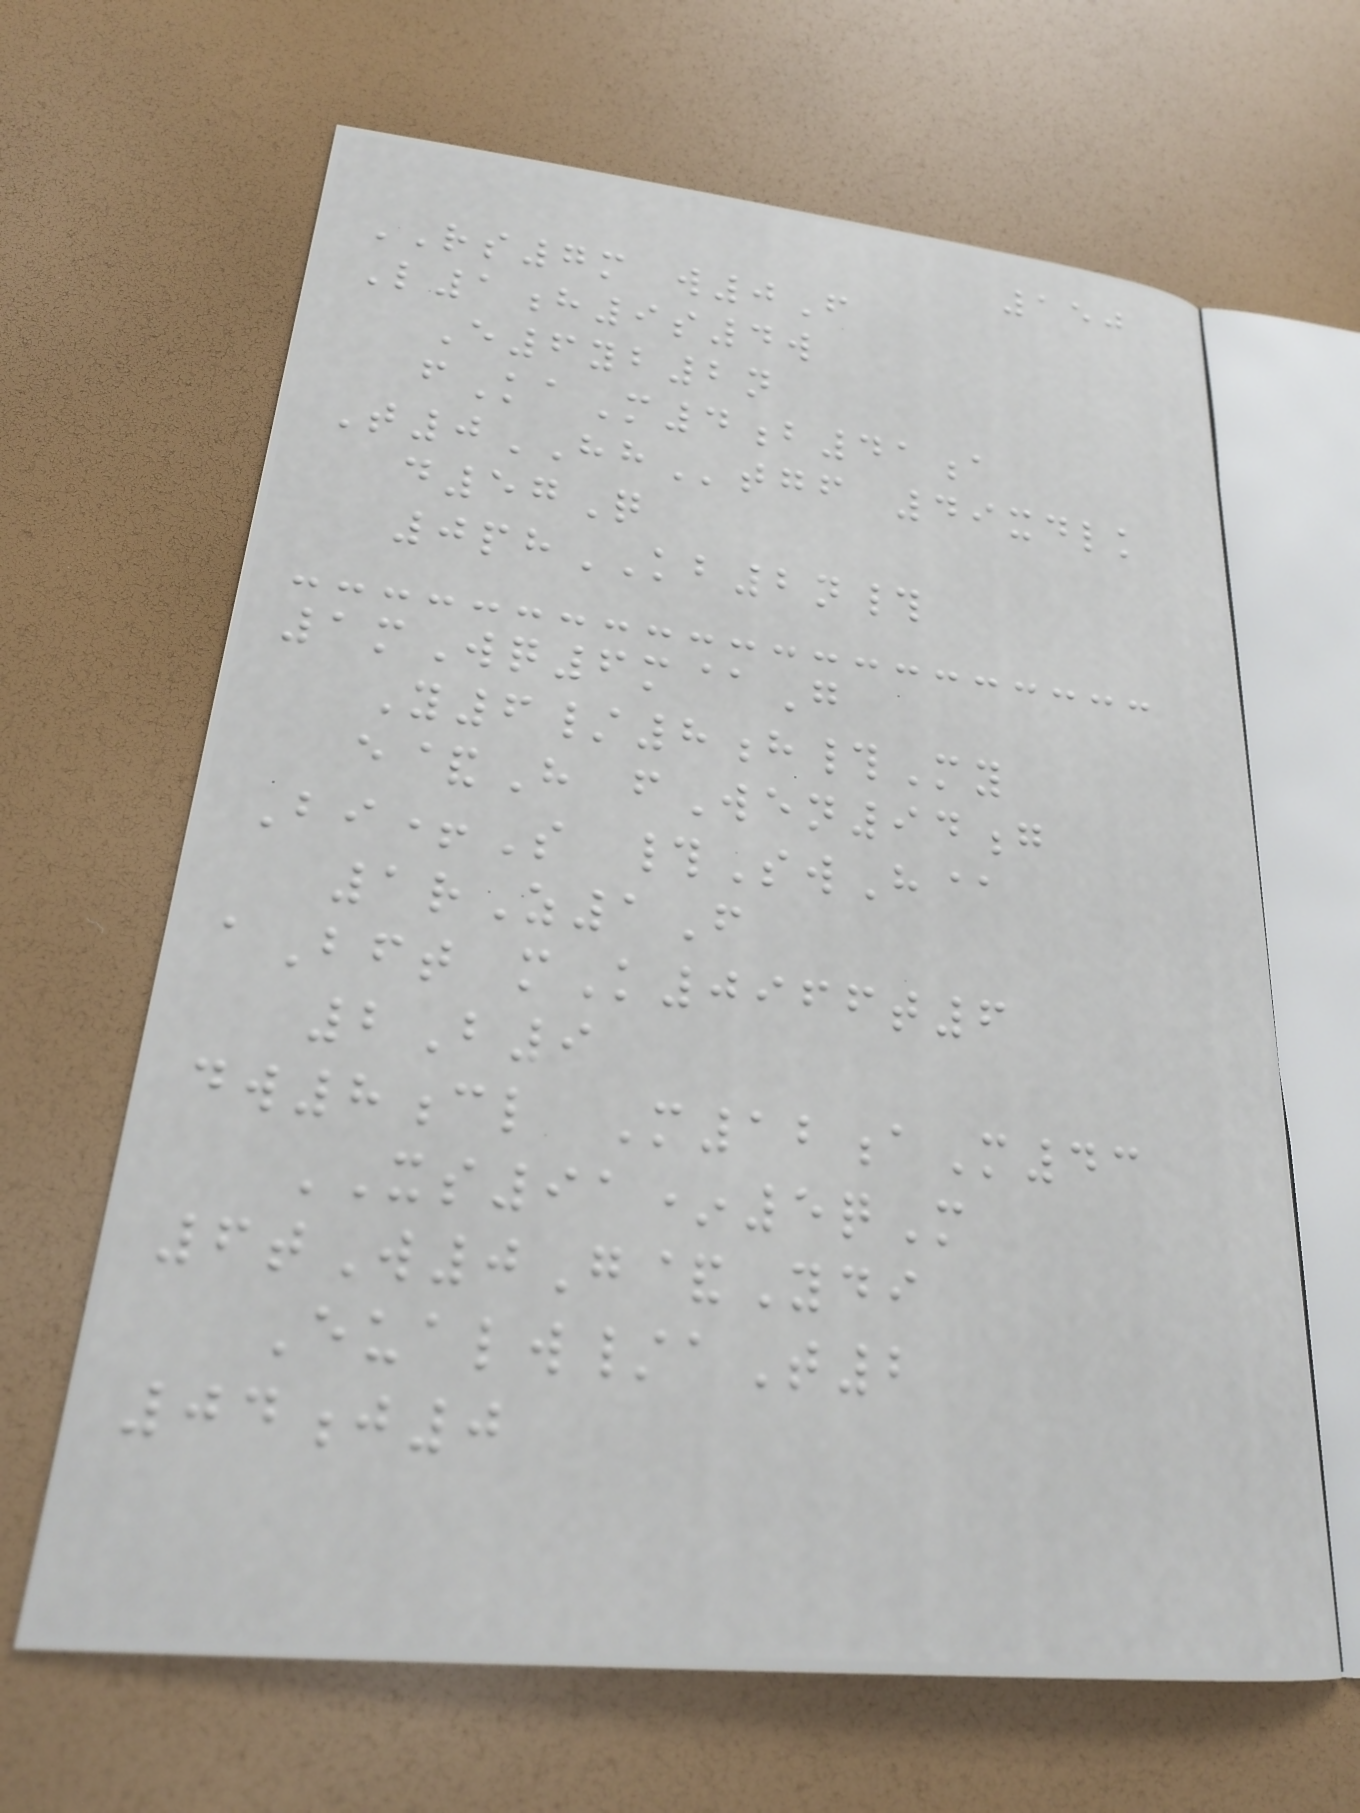150
RS7m w0F
L1h9s4w
E6yb2n
fKaM4b41a
T0HHtgf 49xdlk
d57Q
0phKB2n#
1mWq6m@G
Y6/8h#My
e&H fWen94g
Bi+S #SwH@
1rZ1F
aBft mK0966t6
2B9
dw8cl M12aM43
XS91*5qM
6tW0G&Ydi
Eualw/aT2
04j0
